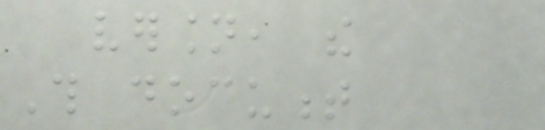version, the
This document
